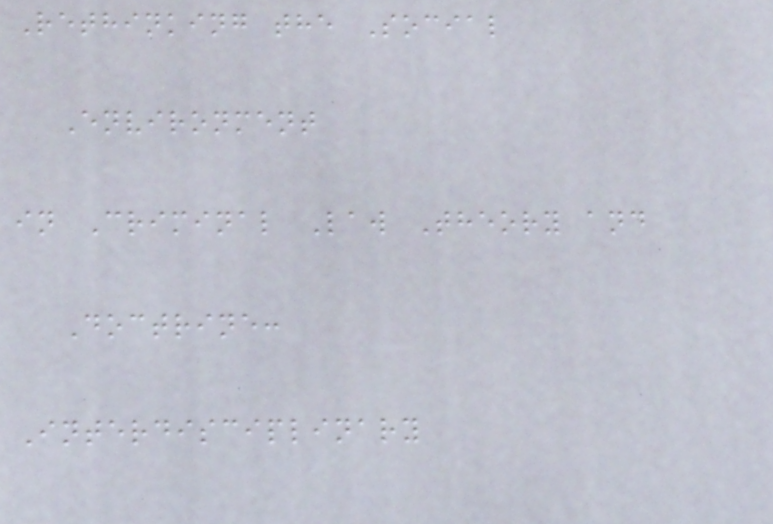Rethinking the Social
Environment
in Criminal Law Theory and
Doctrine:
Interdisciplinary
